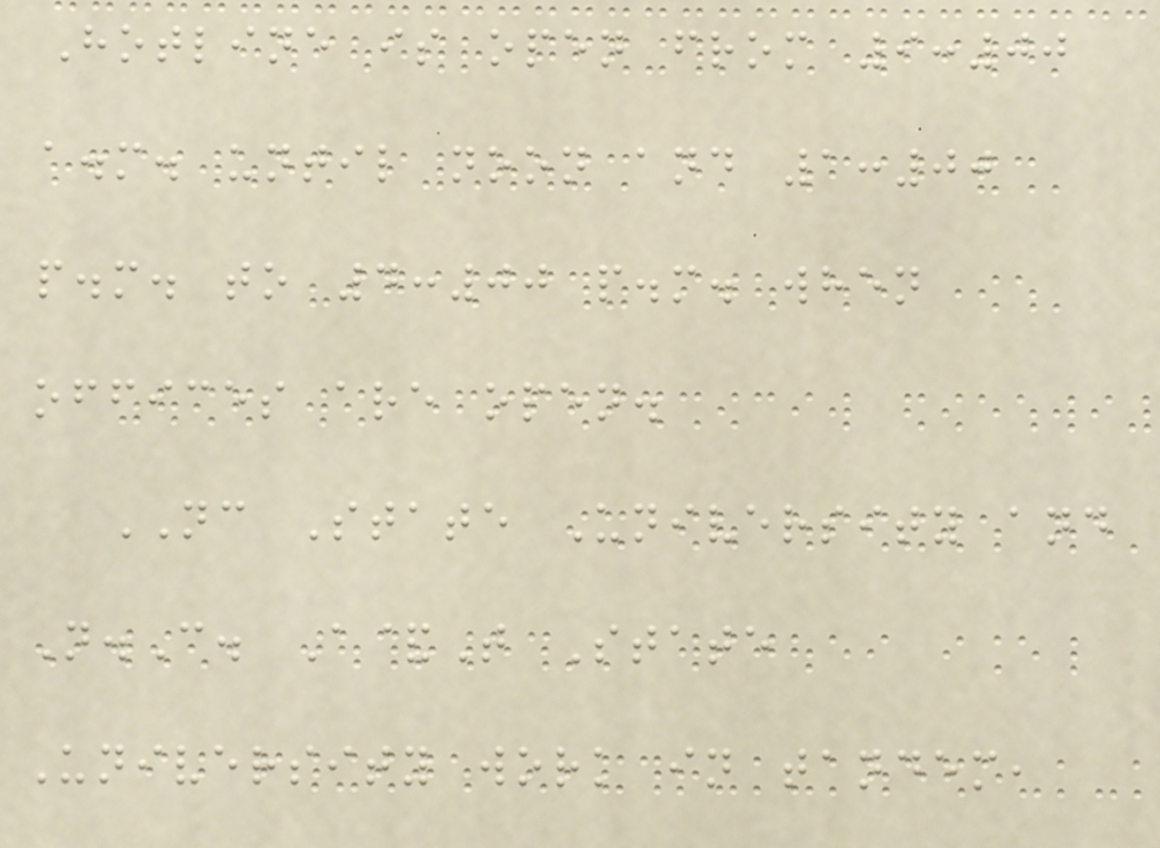Hotline is open from 9:00
a.m. until noon and 1:00
p.m. to 4:00 p.m. when
offices are open.
NC State University and
N.C. A&T State
University work in tandem,
